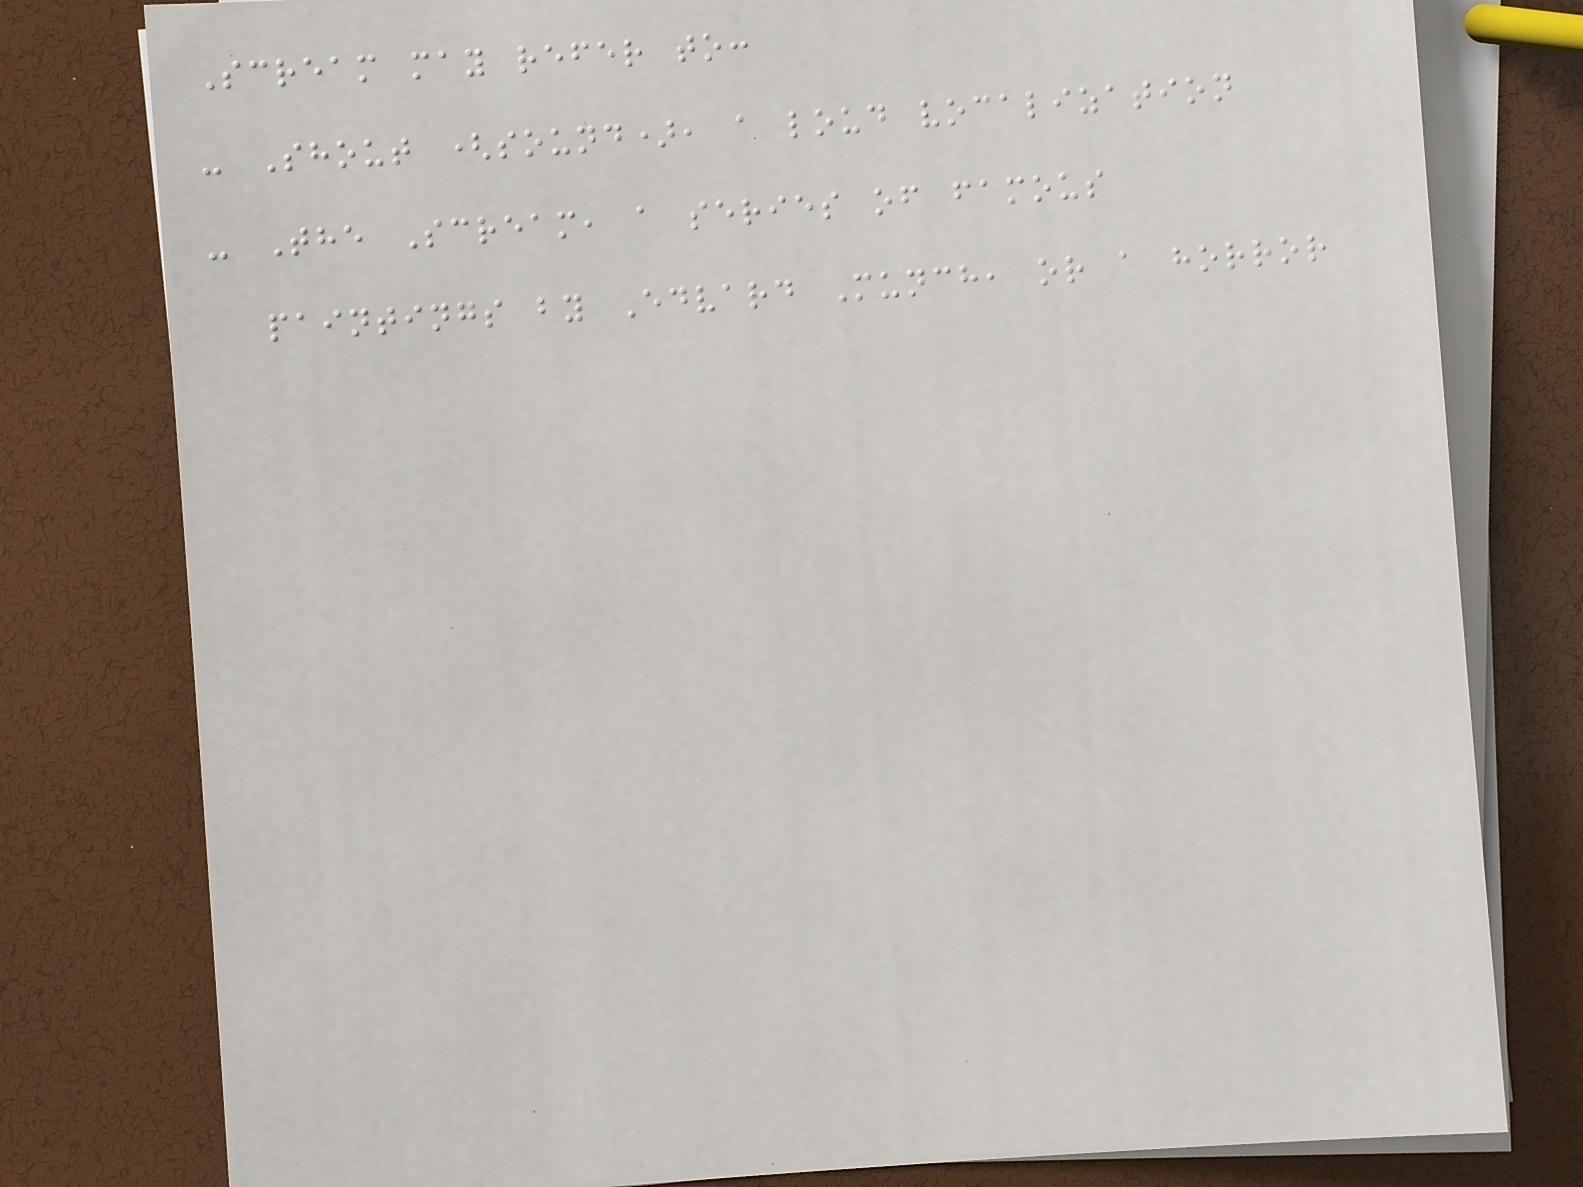Scream may refer to:
- Shout (sound), a loud vocalization
- The Scream, a series of famous
paintings by Edvard Munch, or a horror
